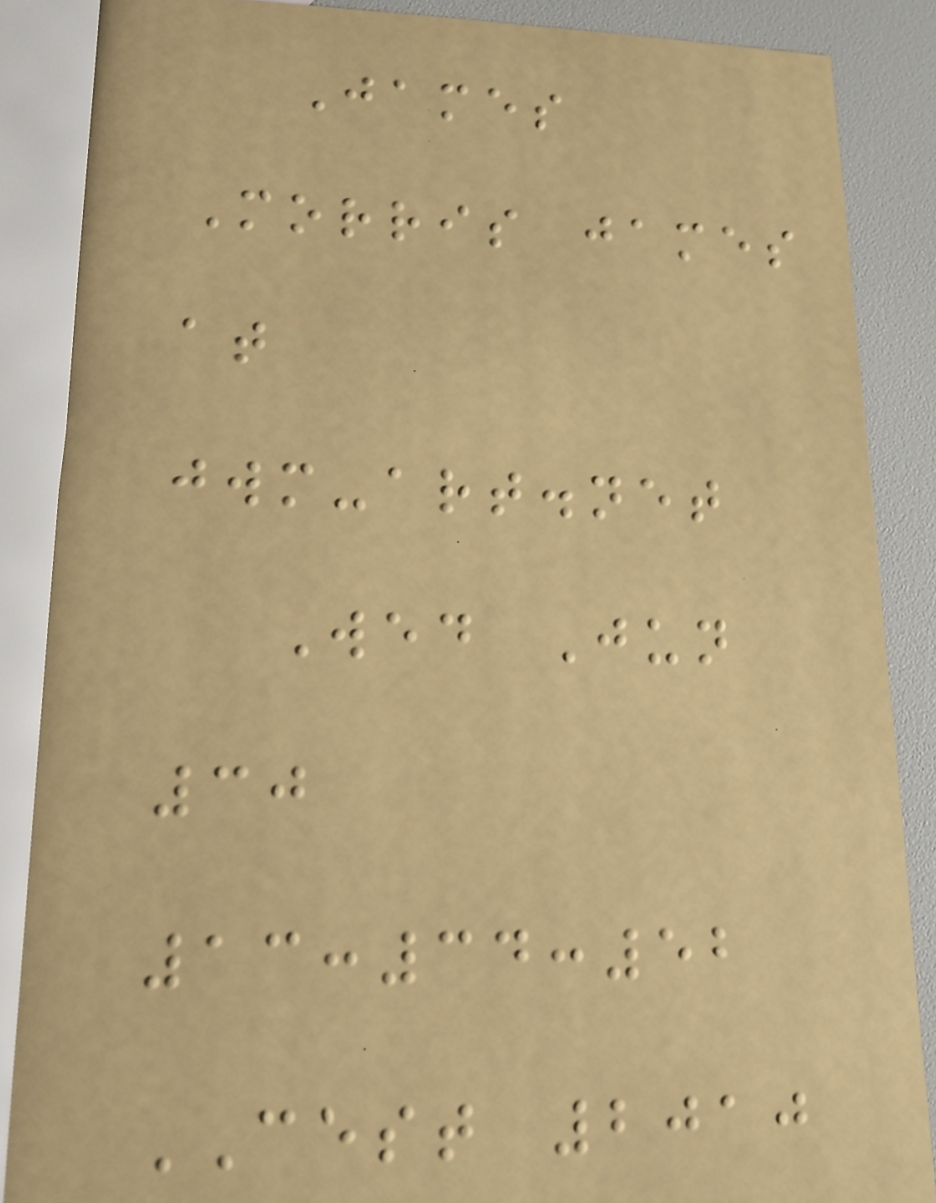James
Morris james
at
jwm-art.net
Wed Jun
30
13:34:52
CEST 2010
